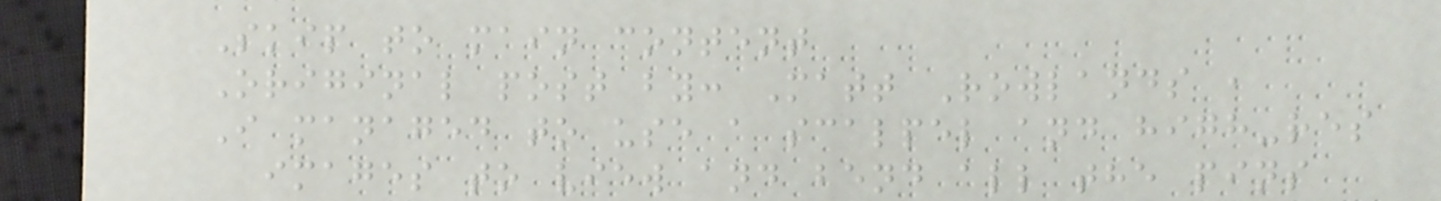Skip to main content
Original post by: Matt Rowlands ,
I managed to use a scalpel and high-res
images to view and bend all the pins
